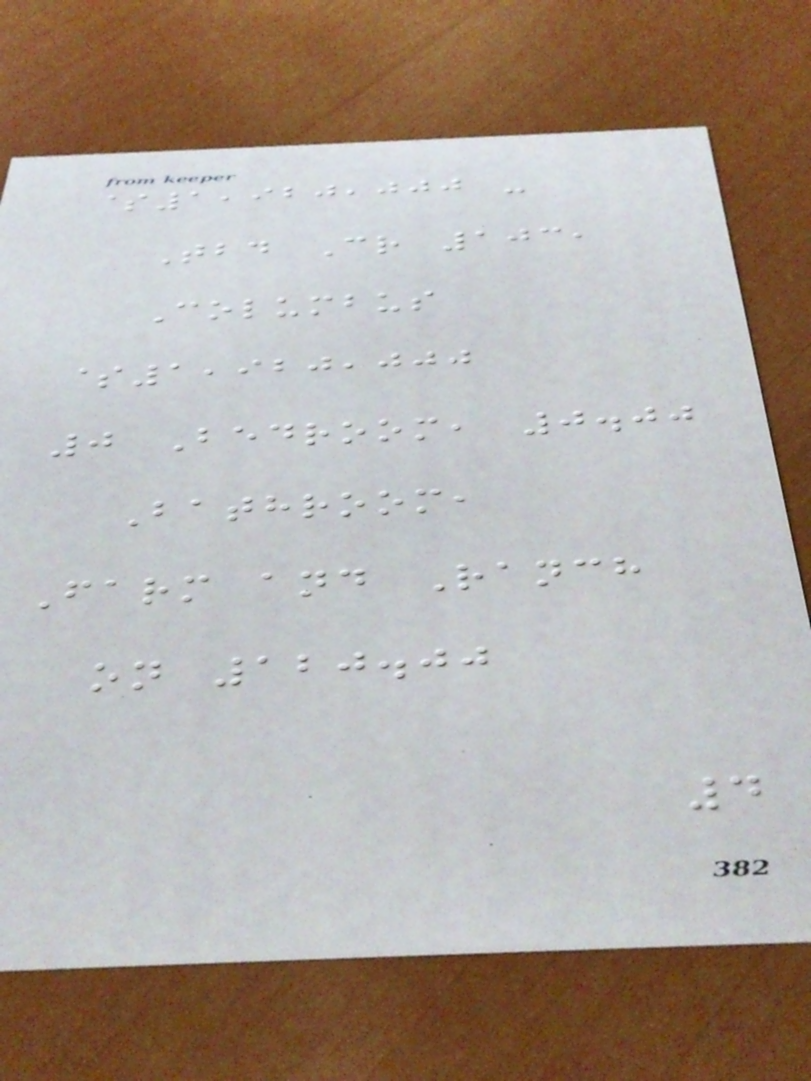$1,920,000 -
Tbd Cr 103,
Columbus
$1,920,000
0 Bedroom, 0.00
Bathroom,
Farm and Ranch
on 120.00
4
